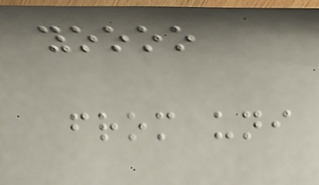yoooo
from uni
